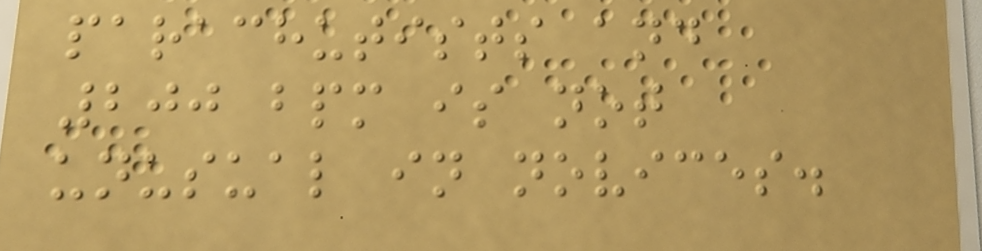parachutists and
200 bpm is not
unusual in novices.
